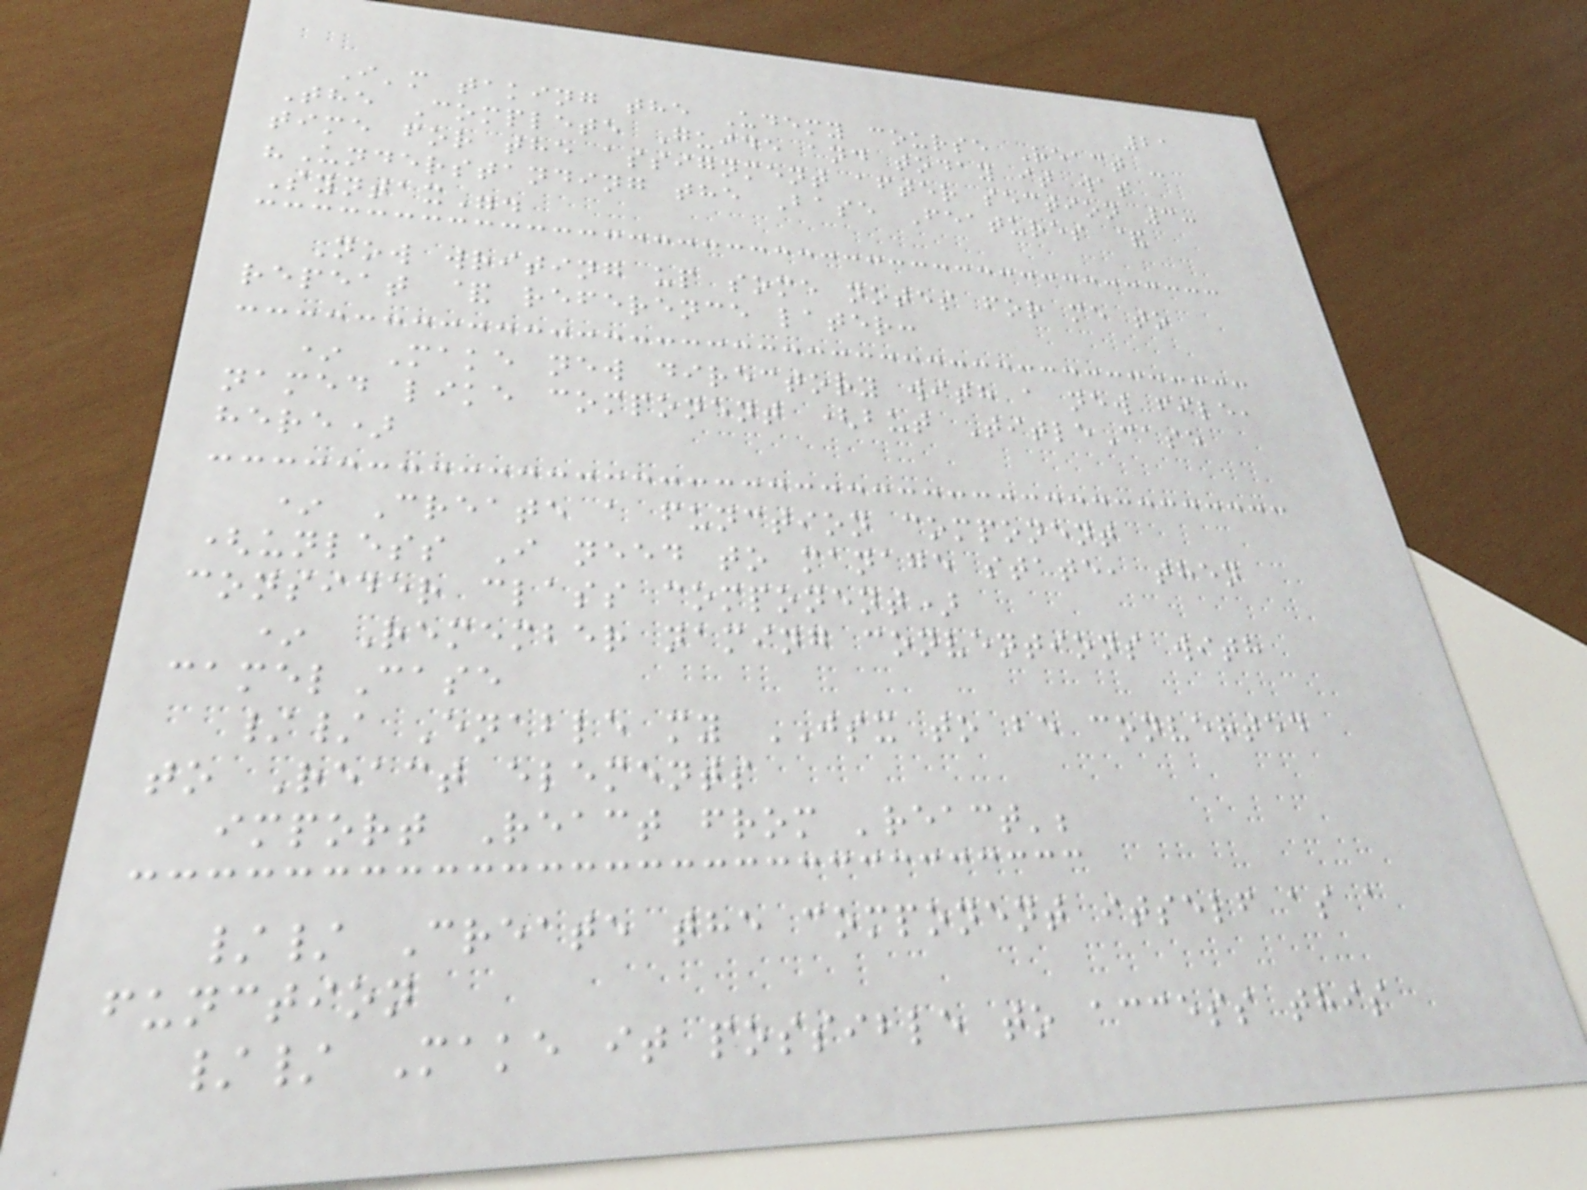21
I'm taking the Udemy course React -
The Complete Guide and today it was
time for the assignment after section 3:
"Understanding the Base Features &
Syntax".
Now writing up some notes for me to
repeat & reference later:
* Make new directory with a new file,
named like component (but TitleCase
here)
* Create a function component
(unless I need to manage state, then
consider class component)
* Remember naming conventions with
camelCase
// Enable my JSX to be converted
to React elements
import React from 'react';
// Create the component itself as a
function
// Make it possible to access this
